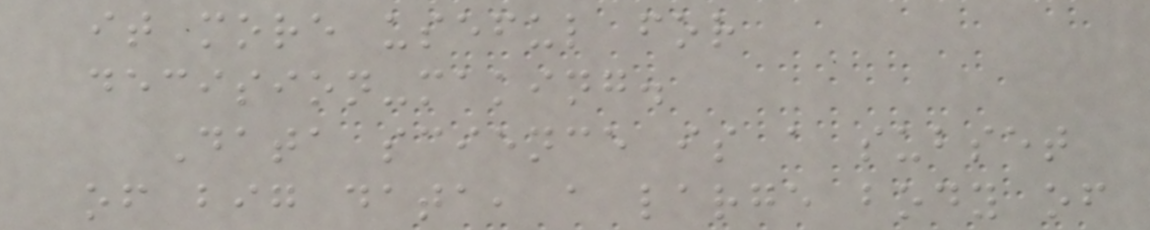it more useful for
decision-making.
Data science is a subset
of big data, a large body of
